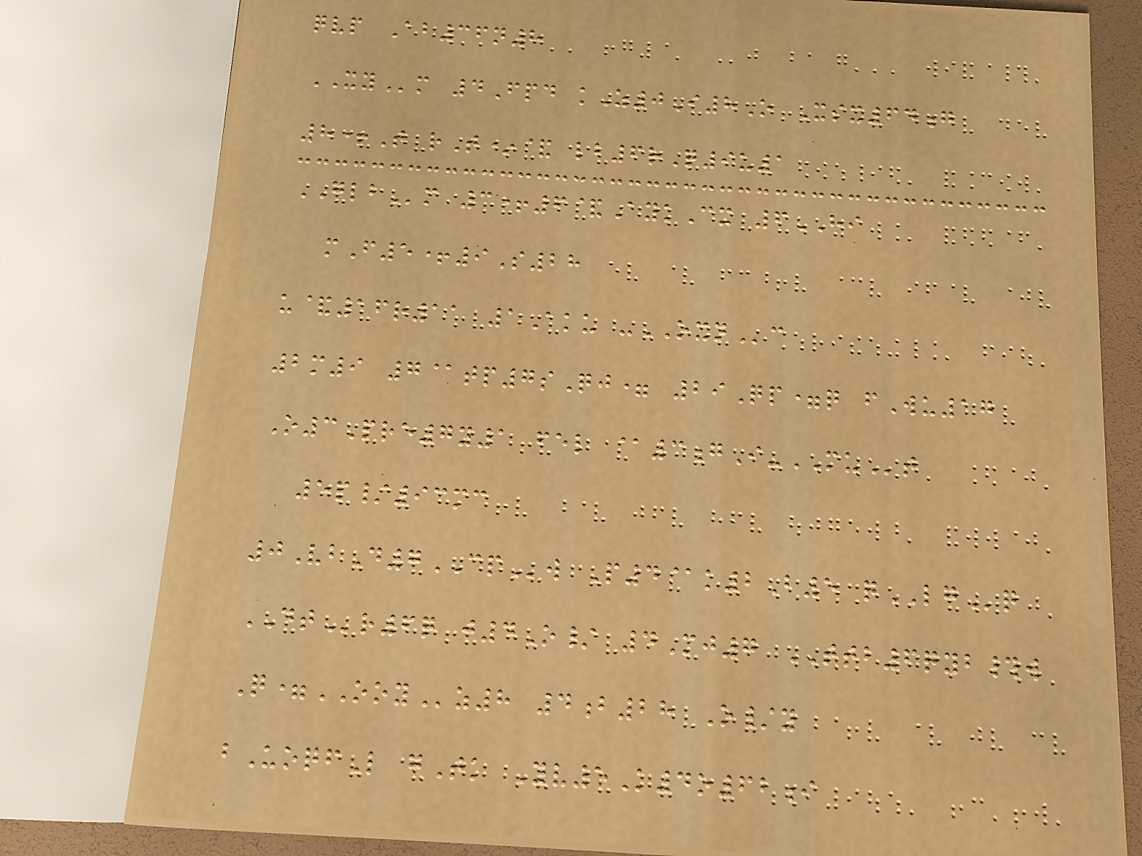qvp Ab36n8
XYm 4Fpd kZ0I8O Xsx64g
8+T rT*& lb6rQ9u1
GLBm 3+6&AykCx 6HI
mF5+9S28
u&16r11 1Aku -OXNc
2m9 7@tp7sQj= 29Qp=q fWu17
O3Pre7y1 fel @3gI-MUt
5p/93mc
0VbD7CPw P4@k2B5 qLGq
DTr6q j4O/ 4Mj7 TTB6qyb#w
Q=OOYz8 4b28 O/y
bUoqfL gTk Yv5K4o62i
